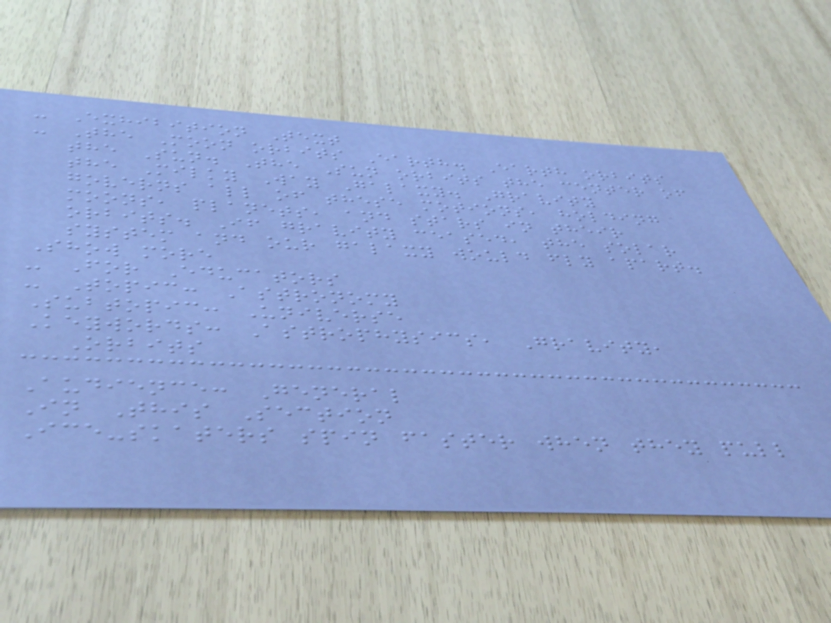- Exhibition Text
- The Moon orbits Earth. Earth orbits
the Sun. The Sun orbits the center of
the Milky Way Galaxy. Gravity
governs all of these motions, holding
moons, planets, and stars in their
orbits. If gravity ceased, the solar
system and our galaxy would fly apart.
Show more
- For Educators
- Topic: Astronomy
Subtopic: Universe
Keywords: Astrophysics, Gravity,
Orbits
Audience: General
In This Section
Ice-skaters spin faster when they pull
